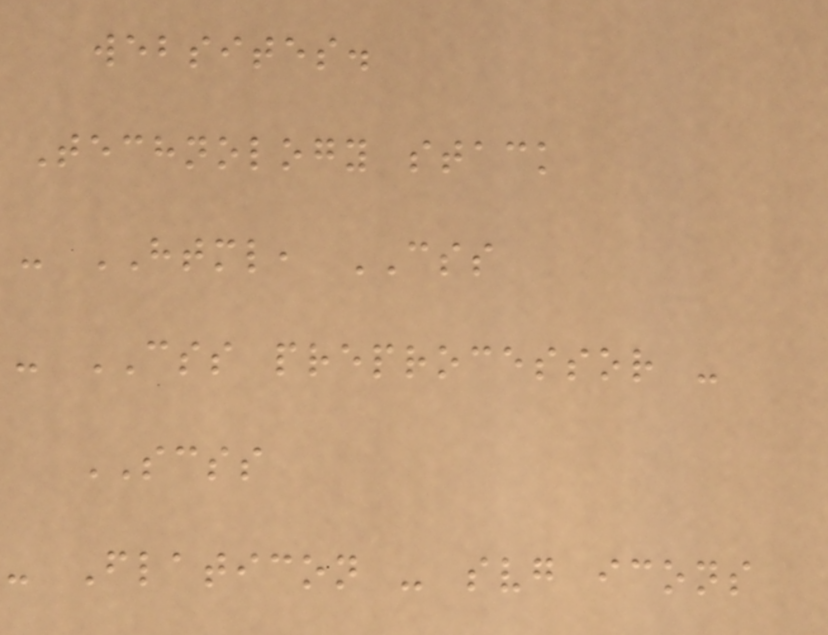websites.
Technology stack
- HTML, CSS
- CSS preprocessor -
SCSS
- Flaticon - svg icons
